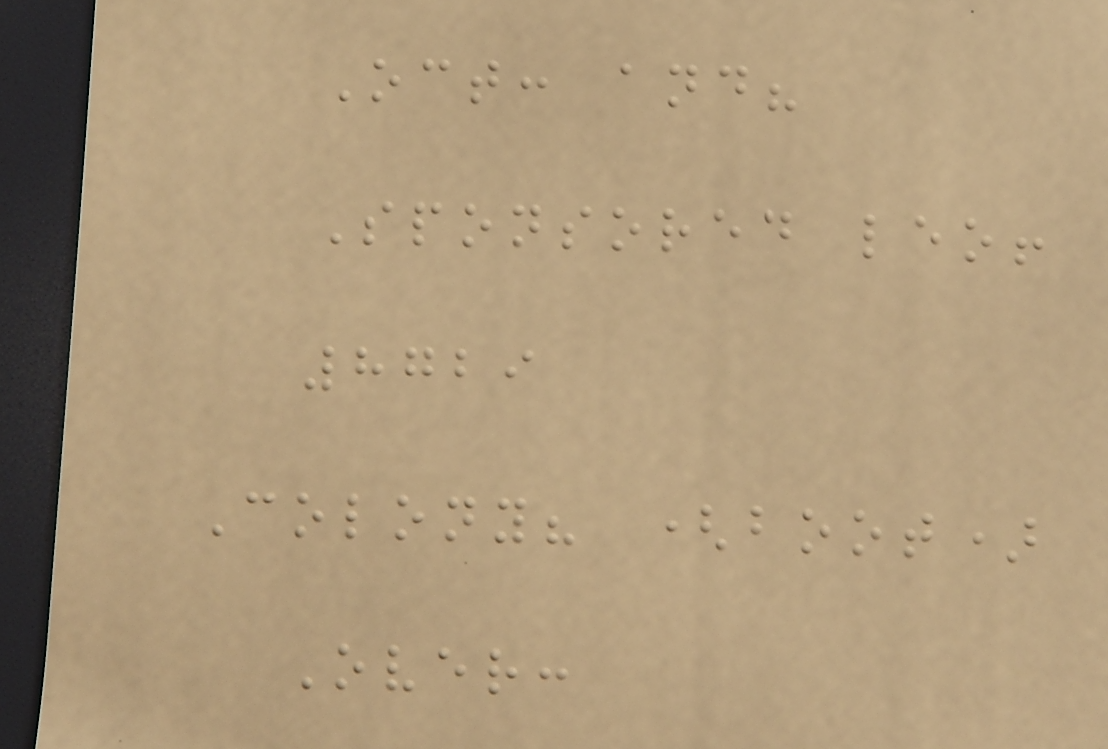Oct: and?
Sponsored leo!
8729
Colony? (boot)
Over:
